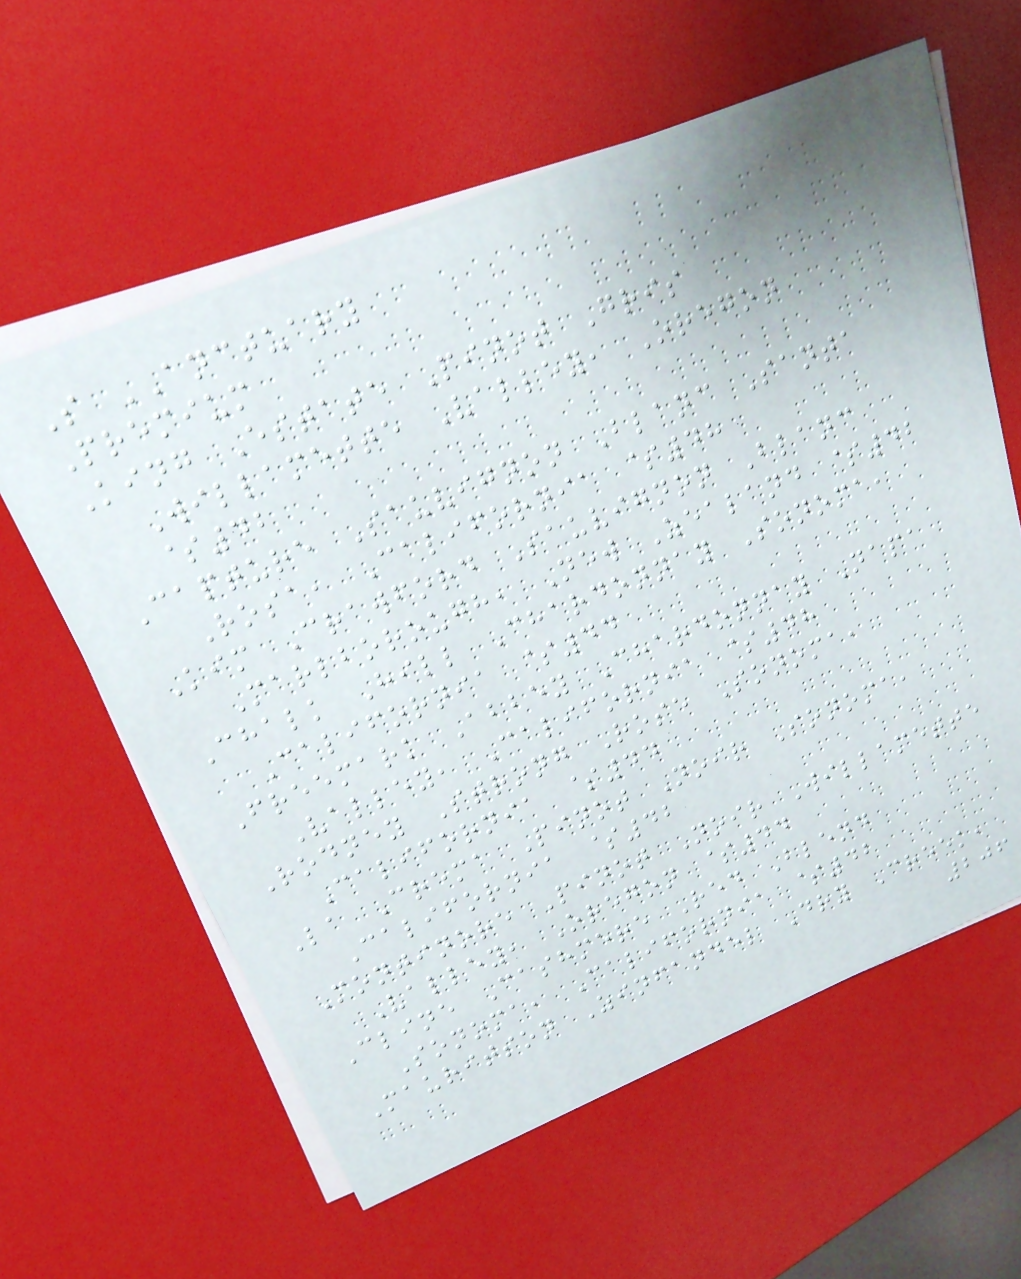S ANCTUARY
Premium
King Estate Pinot Gris
Willamette Valley, Oregon
$42
Capture Sauvignon Blanc Santa
Rosa, California $48
Kim Crawford Sauvignon Blanc
Marlborough, New Zealand $42
Chalk Hill Chardonnay Sonoma,
California $44
Freemark Abbey Chardonnay Napa
Valley, California $48
Rodney Strong Rose Sonoma,
California $44
La Crema Pinot Noir Sonoma,
California $42
Montinore Pinot Noir Willamette
Valley, Oregon $44
Cline Cashmere Red Blend
Sonoma, California $42
Mauritson Zinfandel Dry Creek,
206
